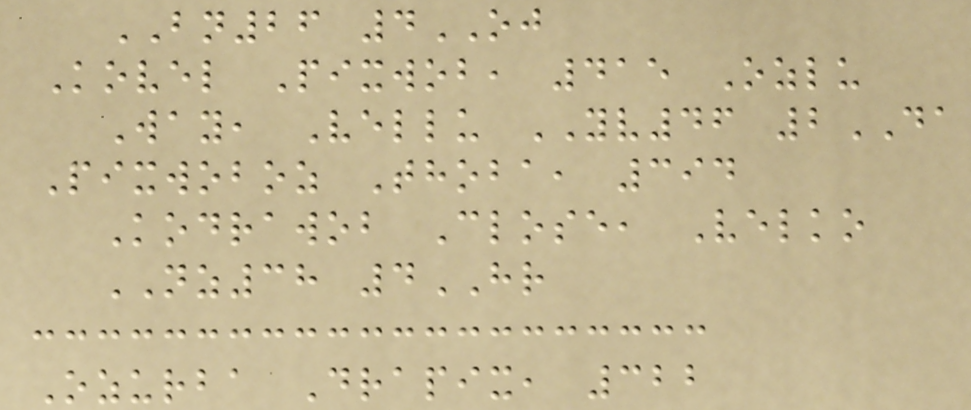BN26 4OJ
Kovel Pixwob, 415 Ozlu
Way, Vellu YV46 2DA
Pixwoboz Thoba, 394
Kodrawob Close, Velko
NZ38 4HR
Ozurba Drapix, 322
